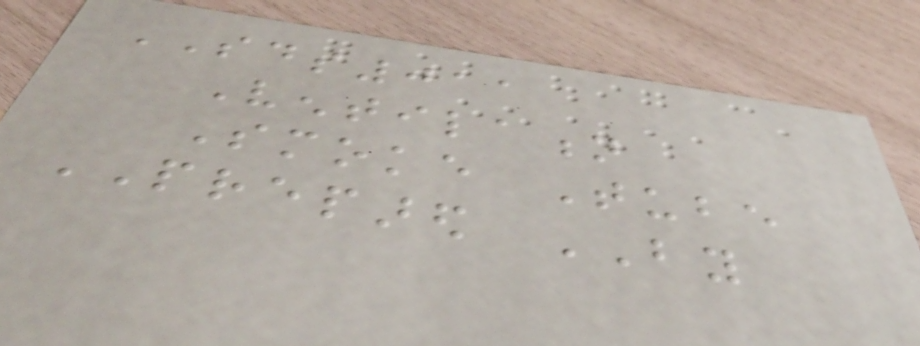SDS011
Ventilation
Smoke Tube
PREPARED BY
